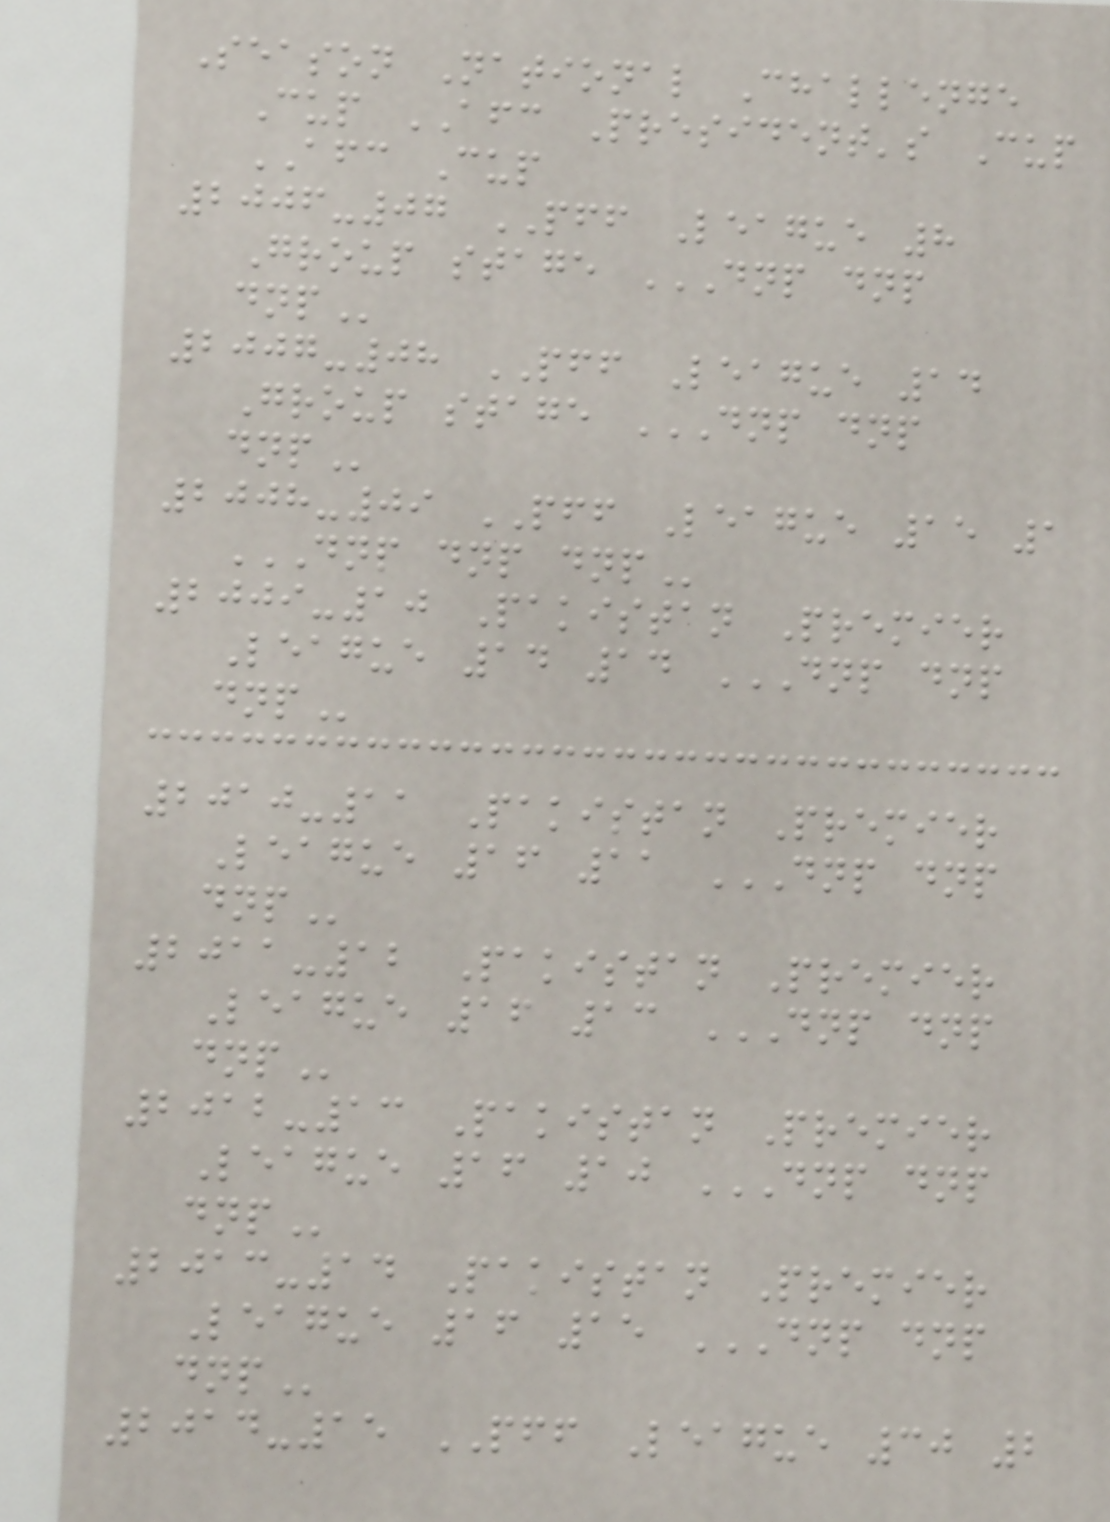Season National Challenge
Cup AFC President's Cup
AFC Cup
2006-07 PFF League 8
Group stage DNP DNP
DNP
2007-08 PFF League 14
Group stage DNP DNP
DNP
2008-09 PFF League 15 1
DNP DNP DNP
2009-10 Pakistan Premier
League 14 14 DNP DNP
DNP
2010-11 Pakistan Premier
League 16 11 DNP DNP
DNP
2011-12 Pakistan Premier
League 16 13 DNP DNP
DNP
2012-13 Pakistan Premier
League 16 10 DNP DNP
DNP
2013-14 Pakistan Premier
League 16 15 DNP DNP
DNP
2014-15 PFF League 30 2
